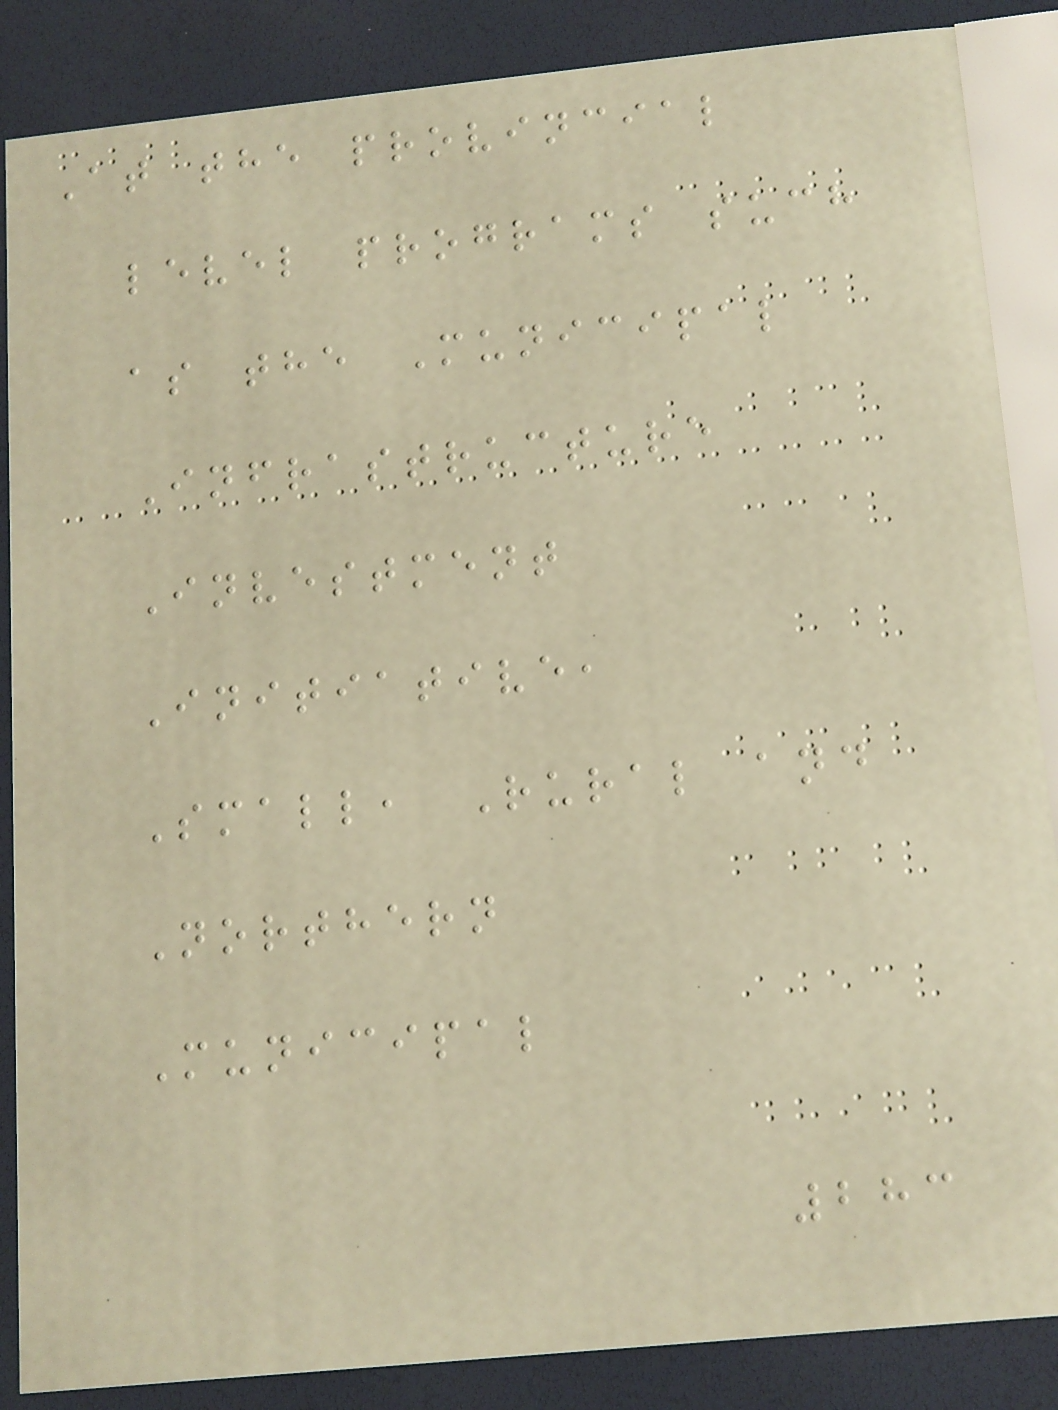At the provincial
level programs such
as the Municipal
Infrastructure
Investment
Initiative,
Small, Rural and
Northern
Municipal
283
